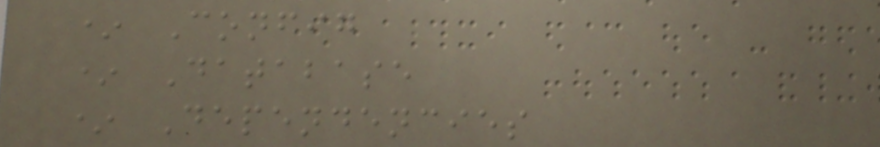* Config
* Database
* Dependencies
